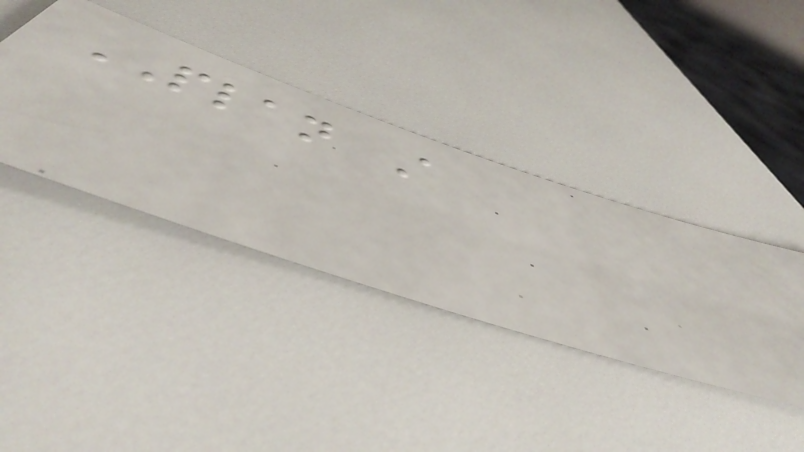PLAN A
